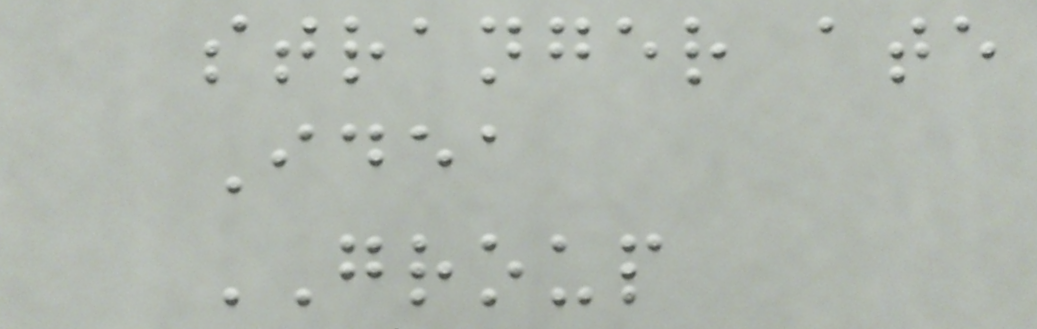stranger ate
Idea
GROUP
